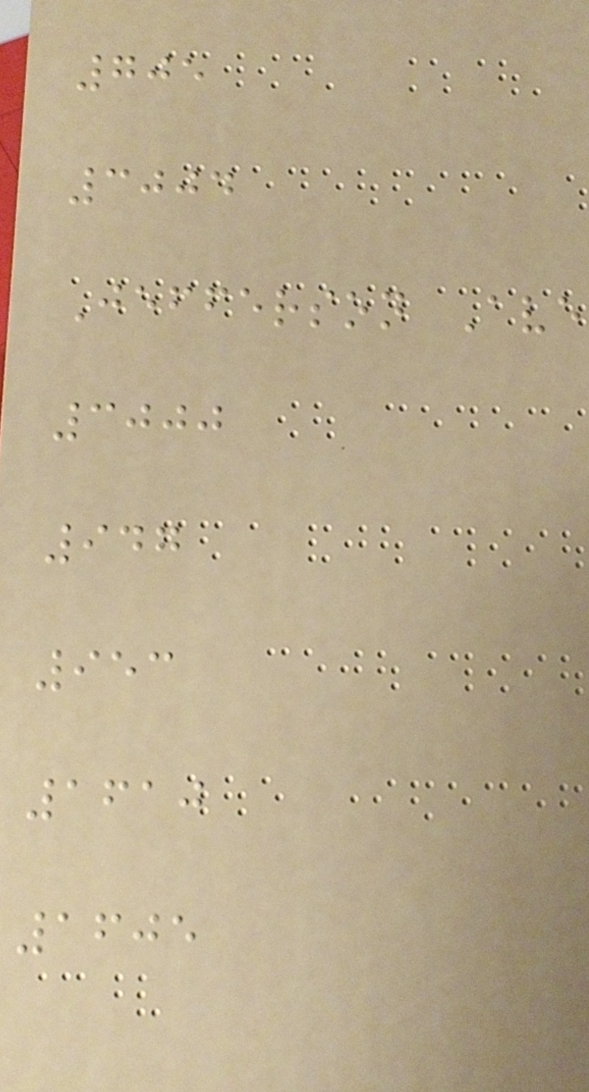705
3004
Jefferson Ave
3000
947
953
1610
1605
